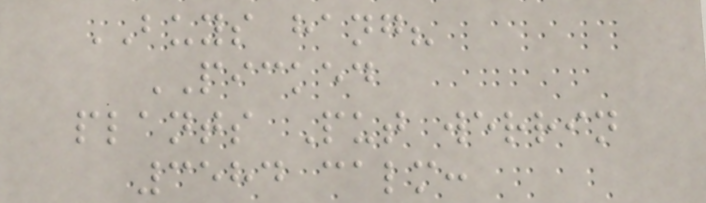BUYS hang?
PICKED
plants Put werrin
3584 calm:
